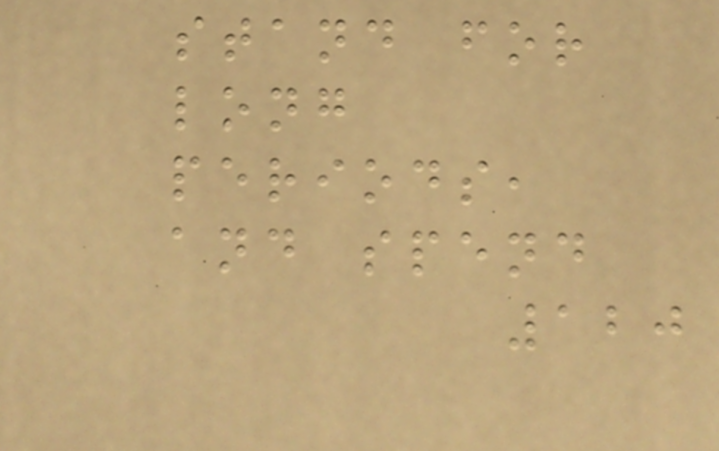stand for
long
periods,
and spend
120
